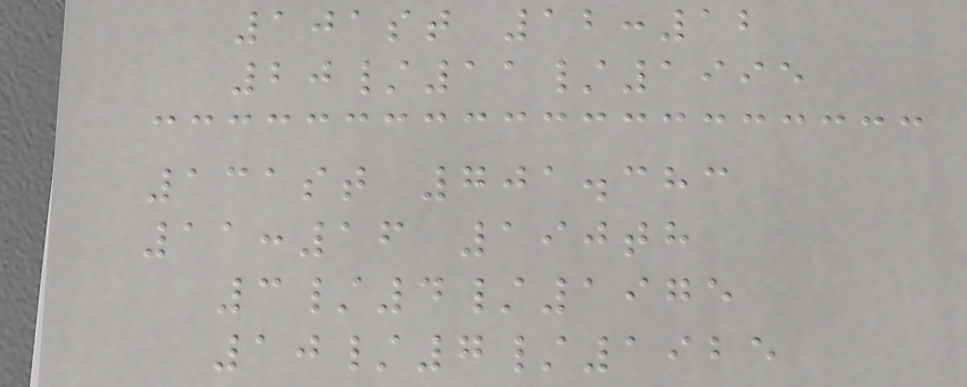101st 12:12
20/11/1995
131st 701.383
11:16 190th
3/4/1975
10/7/1925
